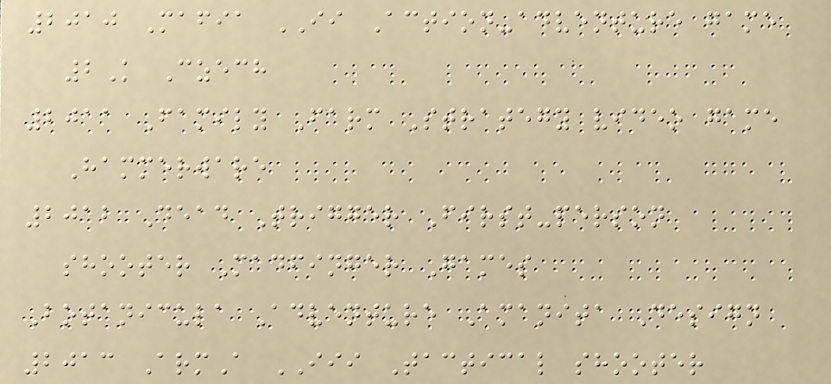2010 Mafia II Action-adventure game
2K Czech
2011 Family Farm Strategy video game
Hammerware
2012 Dead Trigger First-person
shooter Madfinger Games
Botanicula Adventure Amanita Design
2013 ArmA III Tactical shooter
